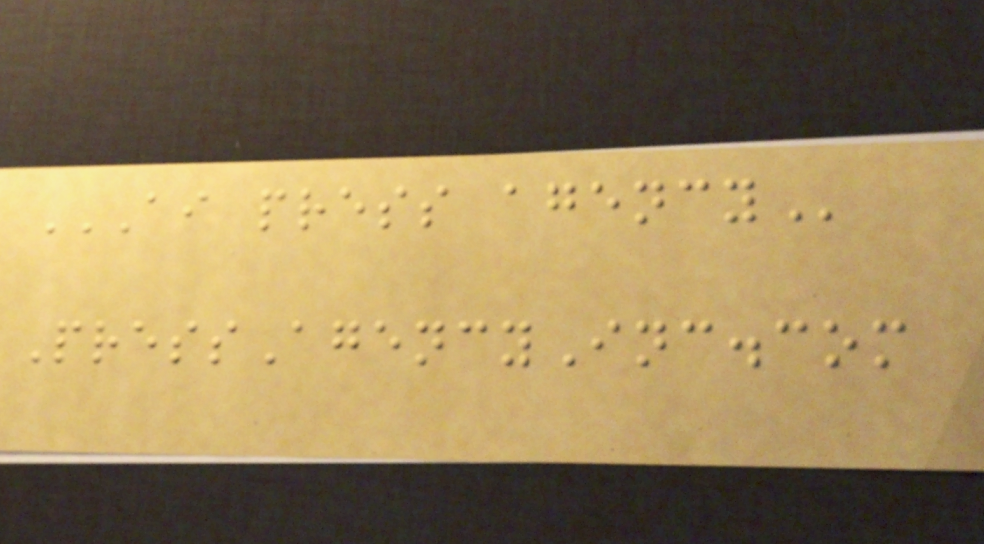AI PRESS AGENCY
PressAgencyInc.com
